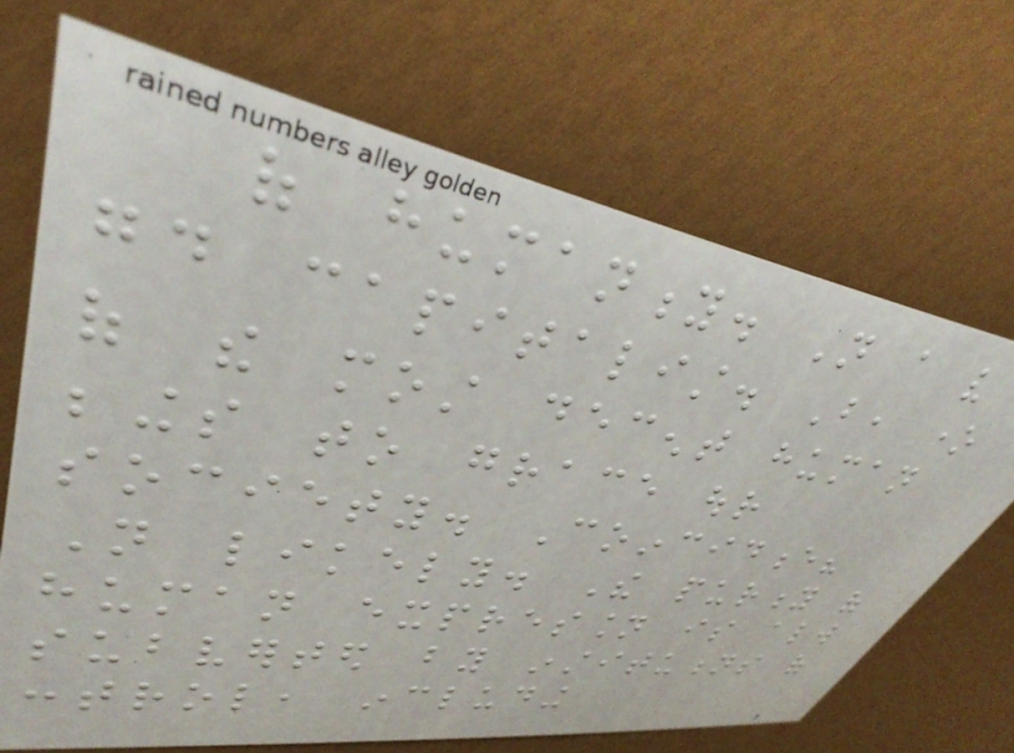of humanity. Not a very
good capitalist. But, one
of the most decent human
beings to grace our
society. Coincidence?
Not likely. The purity of
human expression is always
subverted by institutions of
control, including
